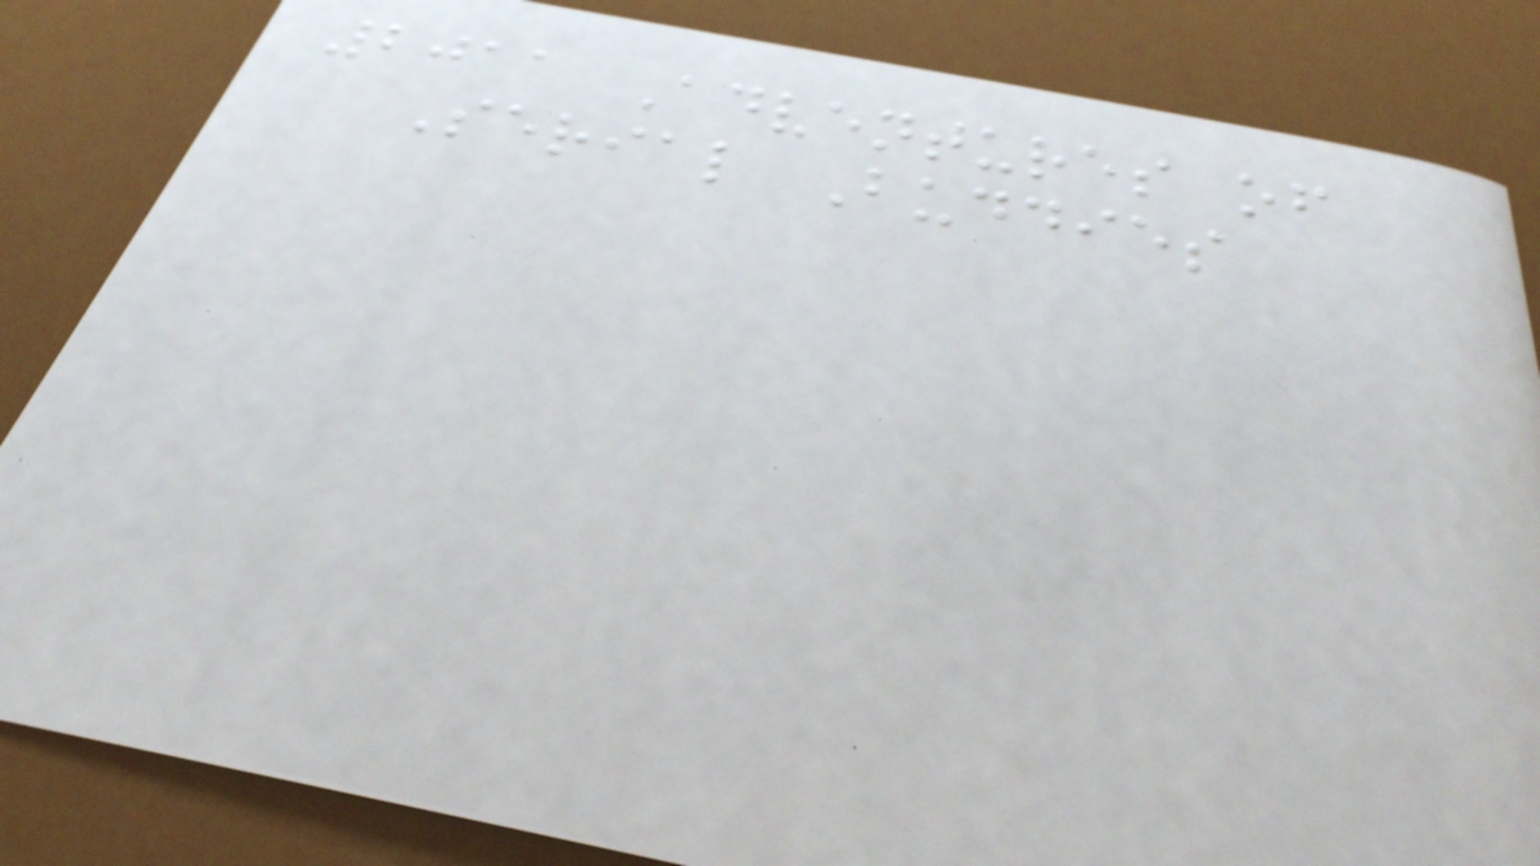2011 Adventures of
Serial Buddies
